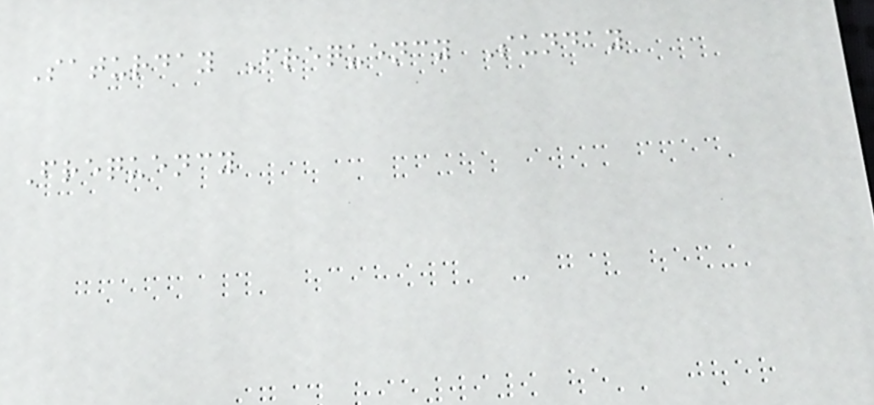Saturday Frequency Sunday
Frequency
